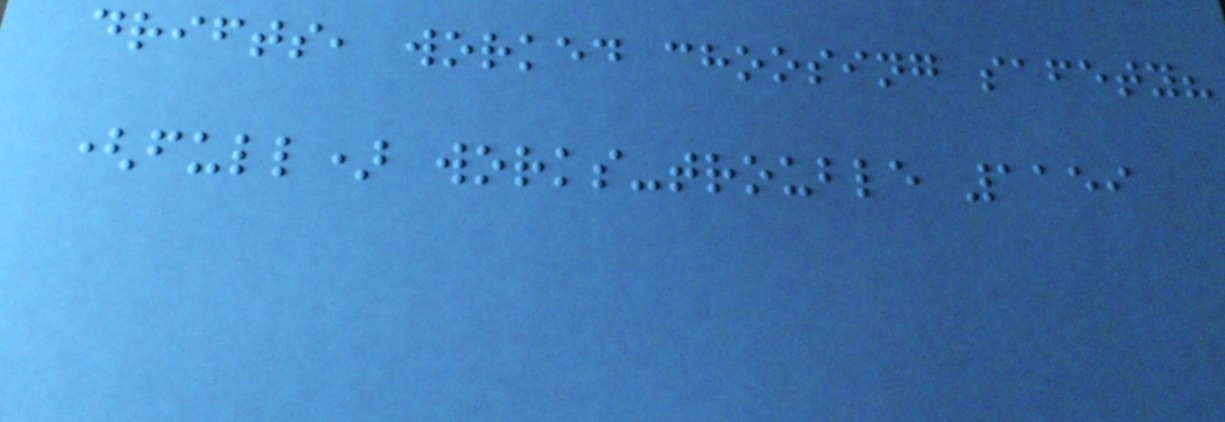drifts, worked choosing safety?
(full) works-trouble 1159
